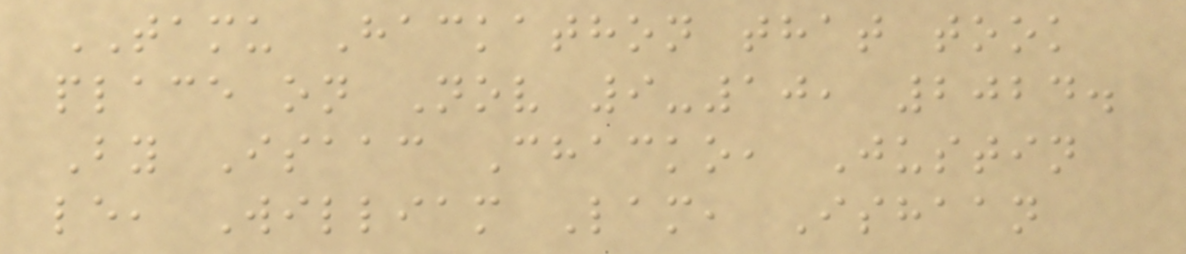TAMU Hackathon that took
place on Nov 9-10, 2024.
By Isaac Chacko, Justin
le, William Lam, Ishaan
